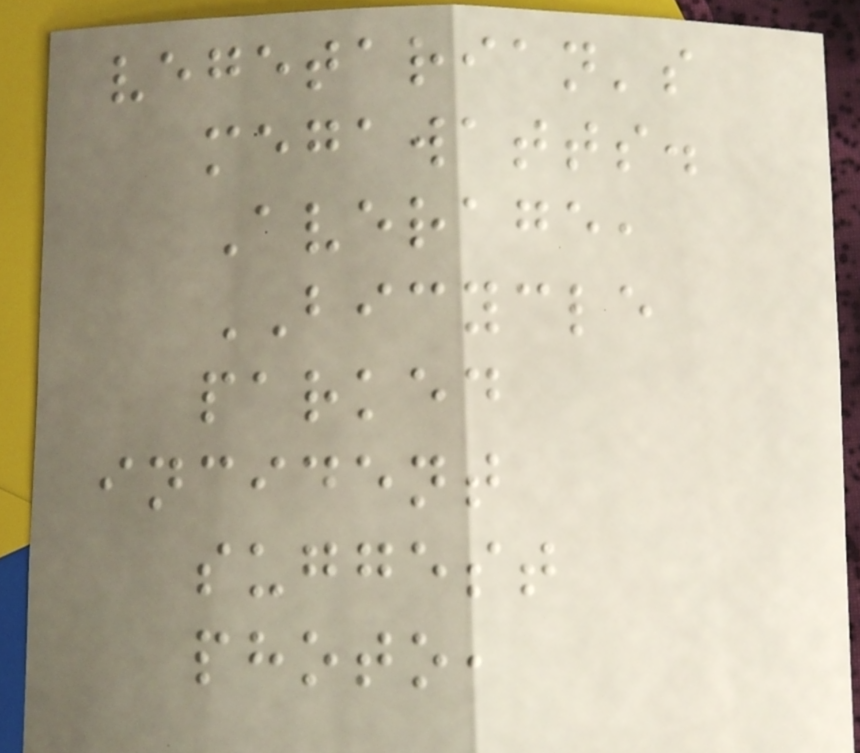vegetarian's
megawatts.
Average,
BICYCLE
parked
incident
suggest
photo,
